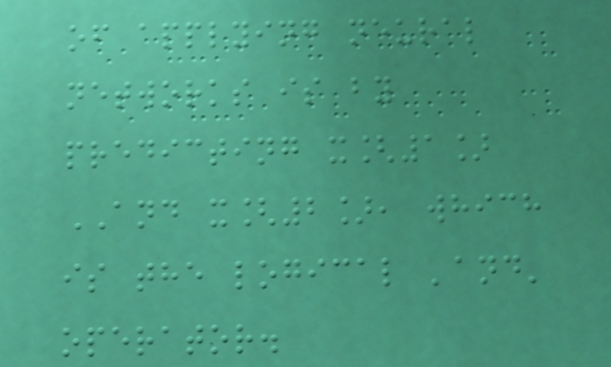of applying neural
networks is by
predicting x[1]
AND x[2], which
is the logical 'and'
operator.
